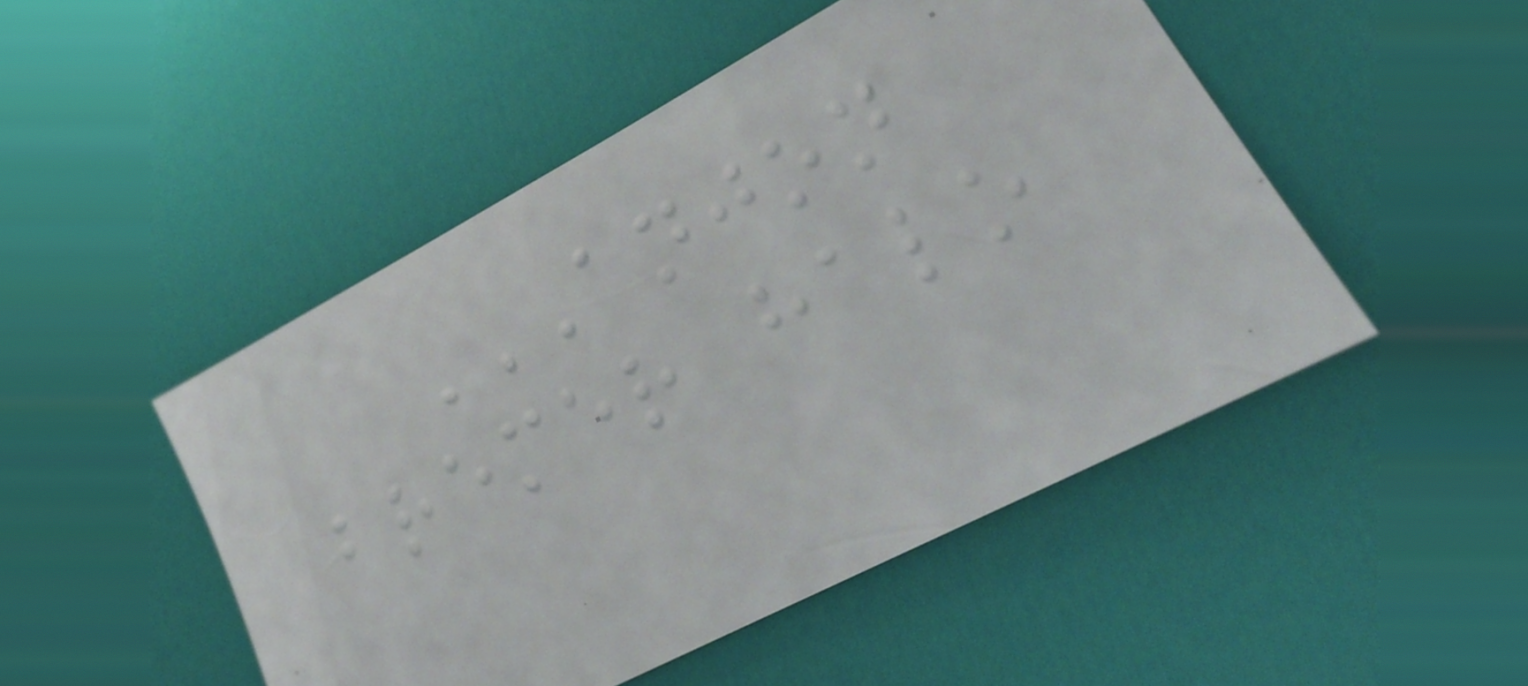ANJON
BREMER HALO
